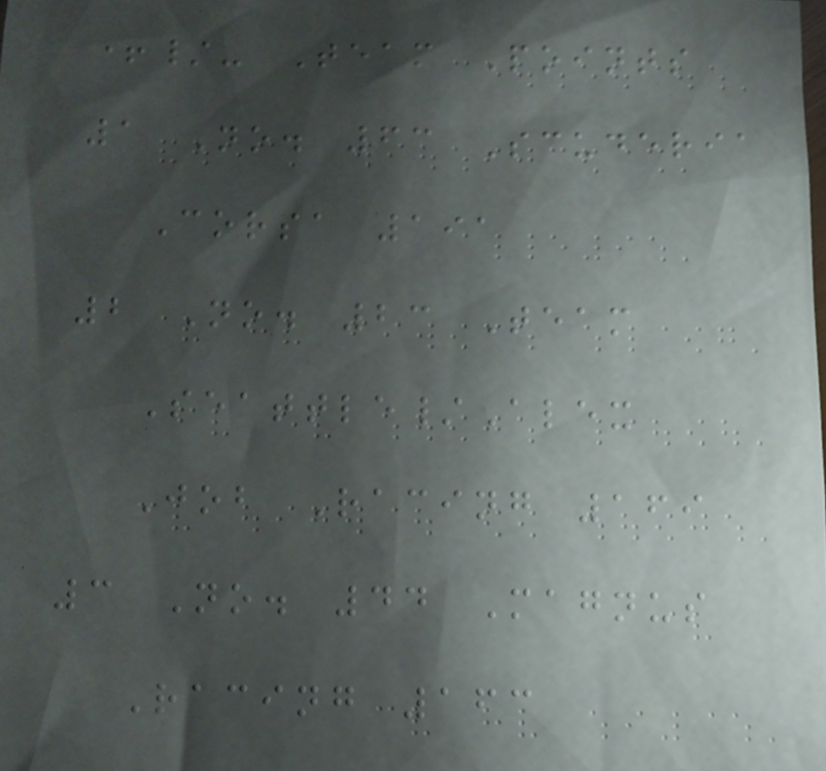+/- Team Points
1 No. 63 Scuderia
Corsa 191
2 No. 23 Team
Seattle/Alex
Job Racing 169
3 No. 44 Magnus
Racing 163
